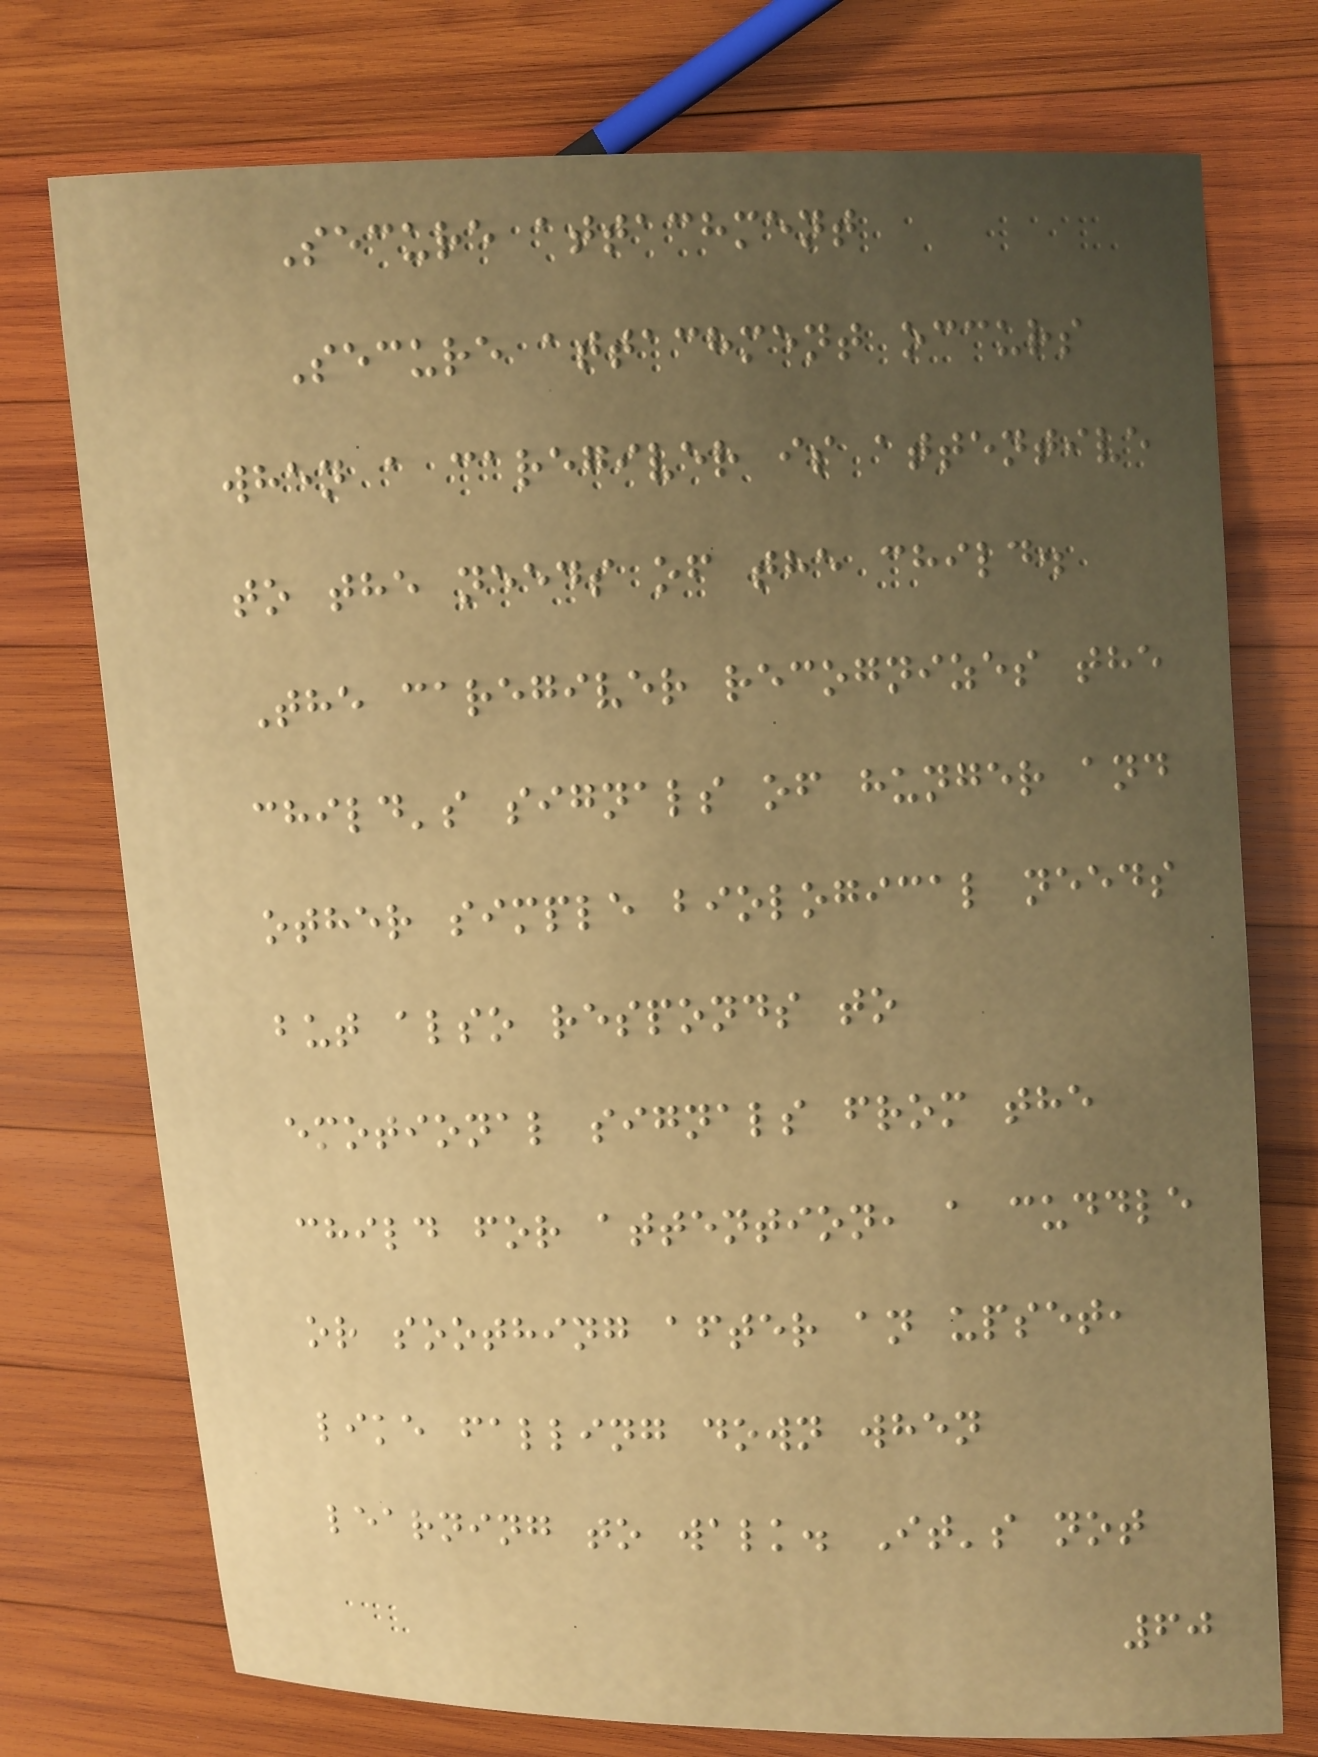Secure attachment
Secure attachment occurs
when a caregiver is attentive
to the needs of the child.
The caregiver recognizes the
child's signals of hunger and
other simple biological needs
but also responds to
emotional signals from the
child for attention, a cuddle
or soothing after an upset,
like falling down when
learning to walk. It's not
60
